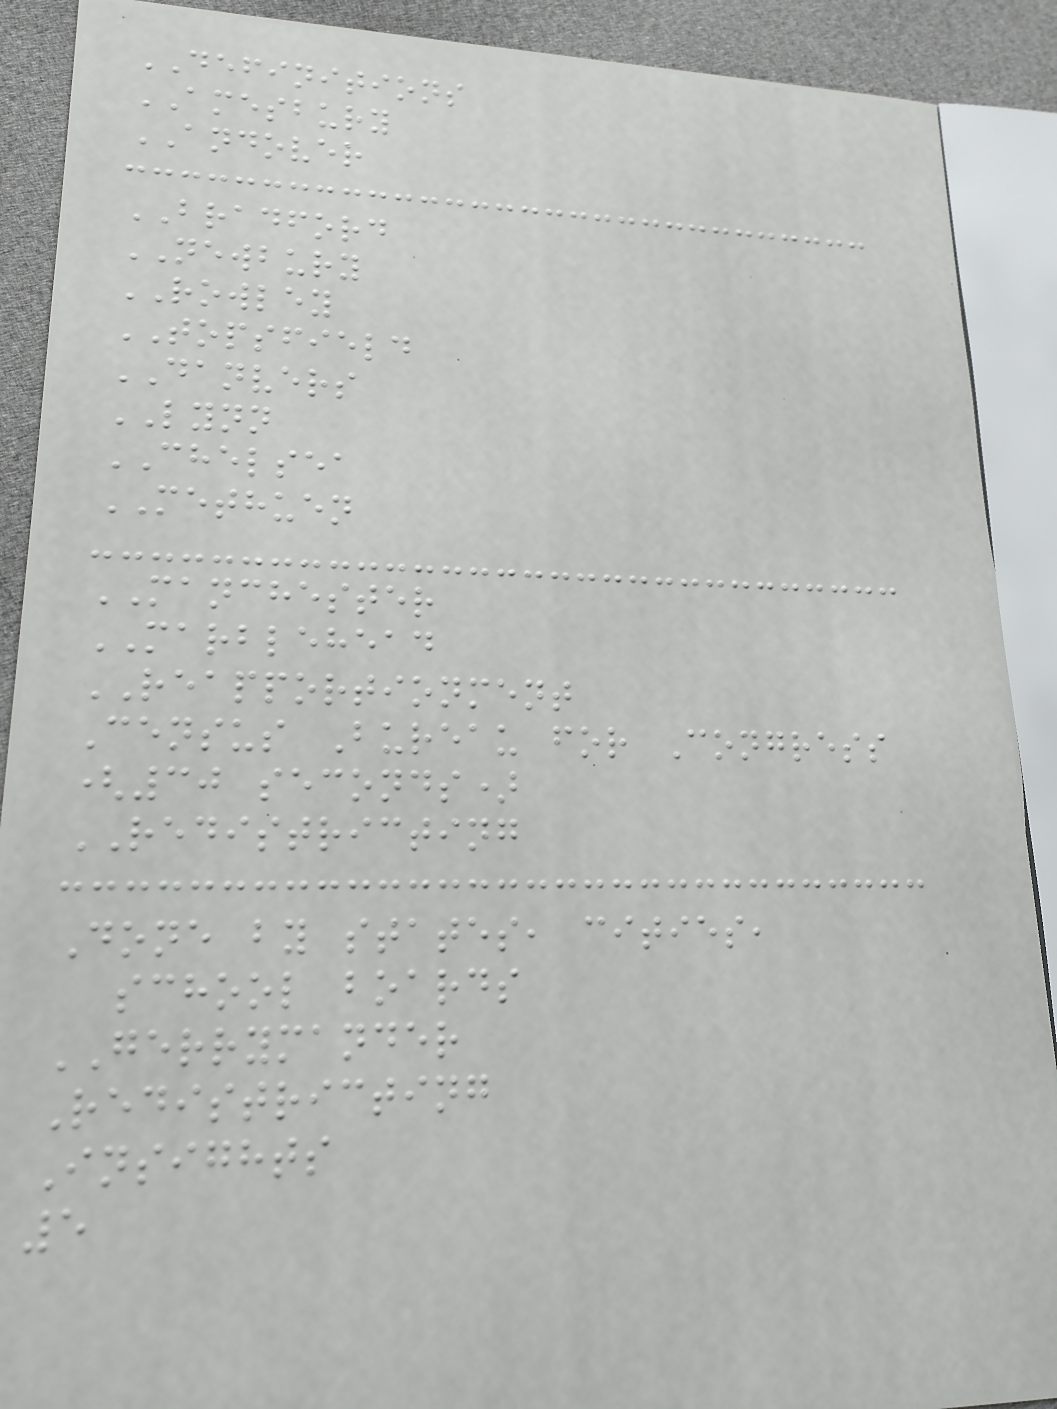DEFINITIONS
AMESBURY
ANDOVER
BRADFORD
NEWBURY
ROWLEY
TOPSFIELD
DANVERS
LYNN
CHELSEA
METHUEN
MANCHESTER
MARBLEHEAD
REAPPORTIONMENT
Census Bureau for Congress
(30 seconds)
REDISTRICTING
Done by states, cities,
school boards
GERRYMANDER
Redistricting
Insights
5
